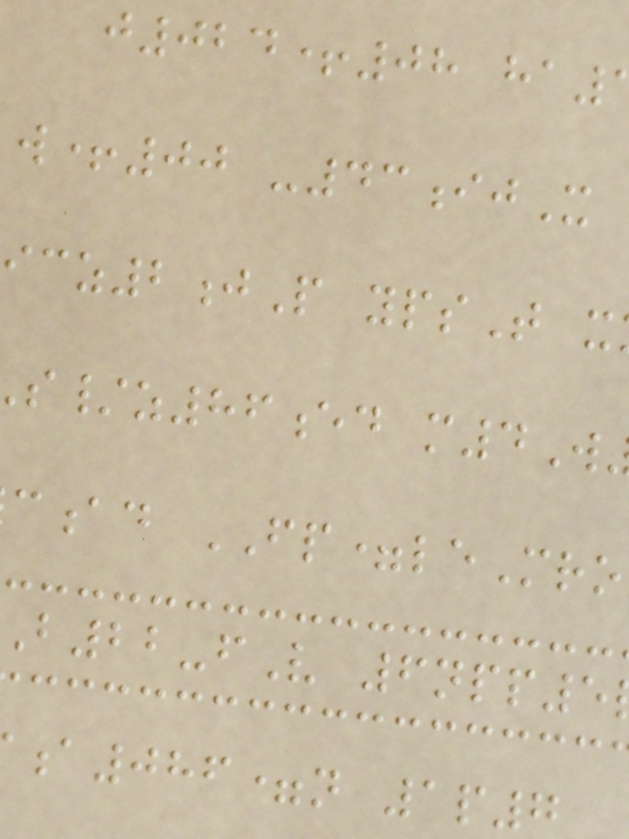j024+08 ha
w+00 -43ijX
icz2jP ypsT x
s/z86ed m4W
ad FP=leMro
22-fV 6npp5
a086=n 1p7
